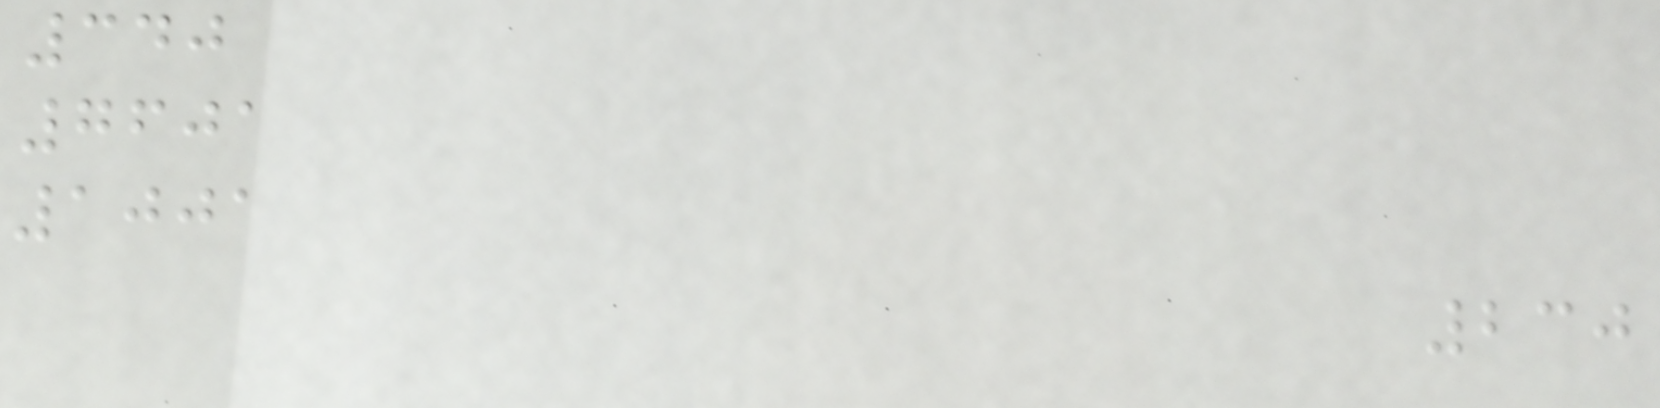340
7601
1001
230
